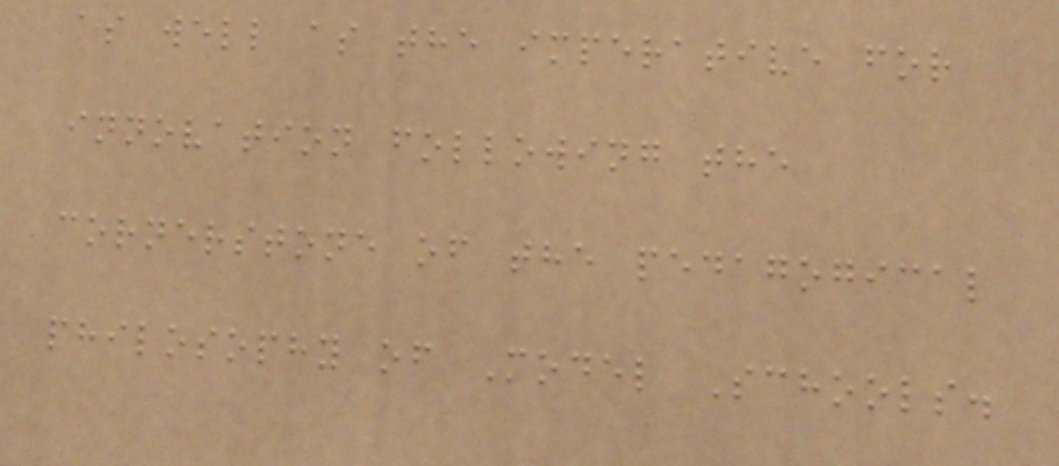as well as the imperative for
innovation following the
cornerstone of the pedagogical
philosophy of Model Schools.
